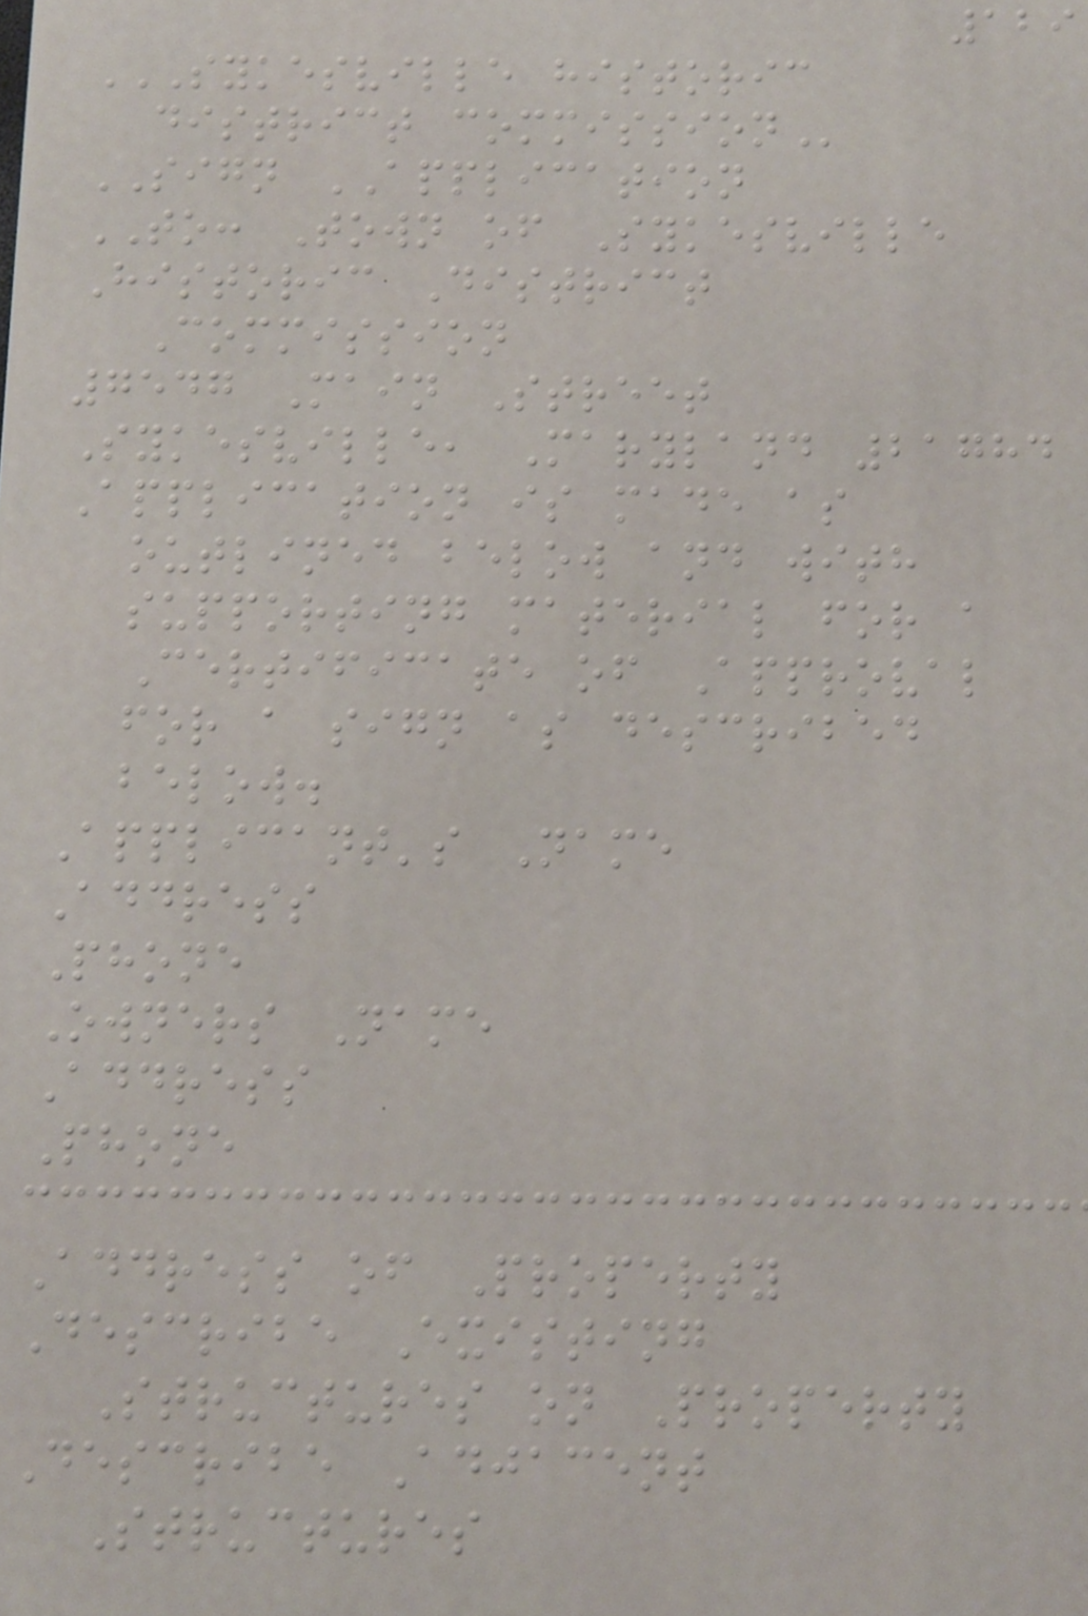129
SYKESVILLE HISTORIC
DISTRICT COMMISSION
SIGN APPLICATION
TO: Town of Sykesville
Historic District
Commission
7547 Main Street
Sykesville, Maryland 21784
Application is made as
outlined below and with
supporting material for a
Certificate of Approval
for a sign as described
below.
Applicant's Name
Address
Phone
Owners Name
Address
Phone
Address of Property
Describe Existing
Structures on Property
Describe Adjacent
Structures
